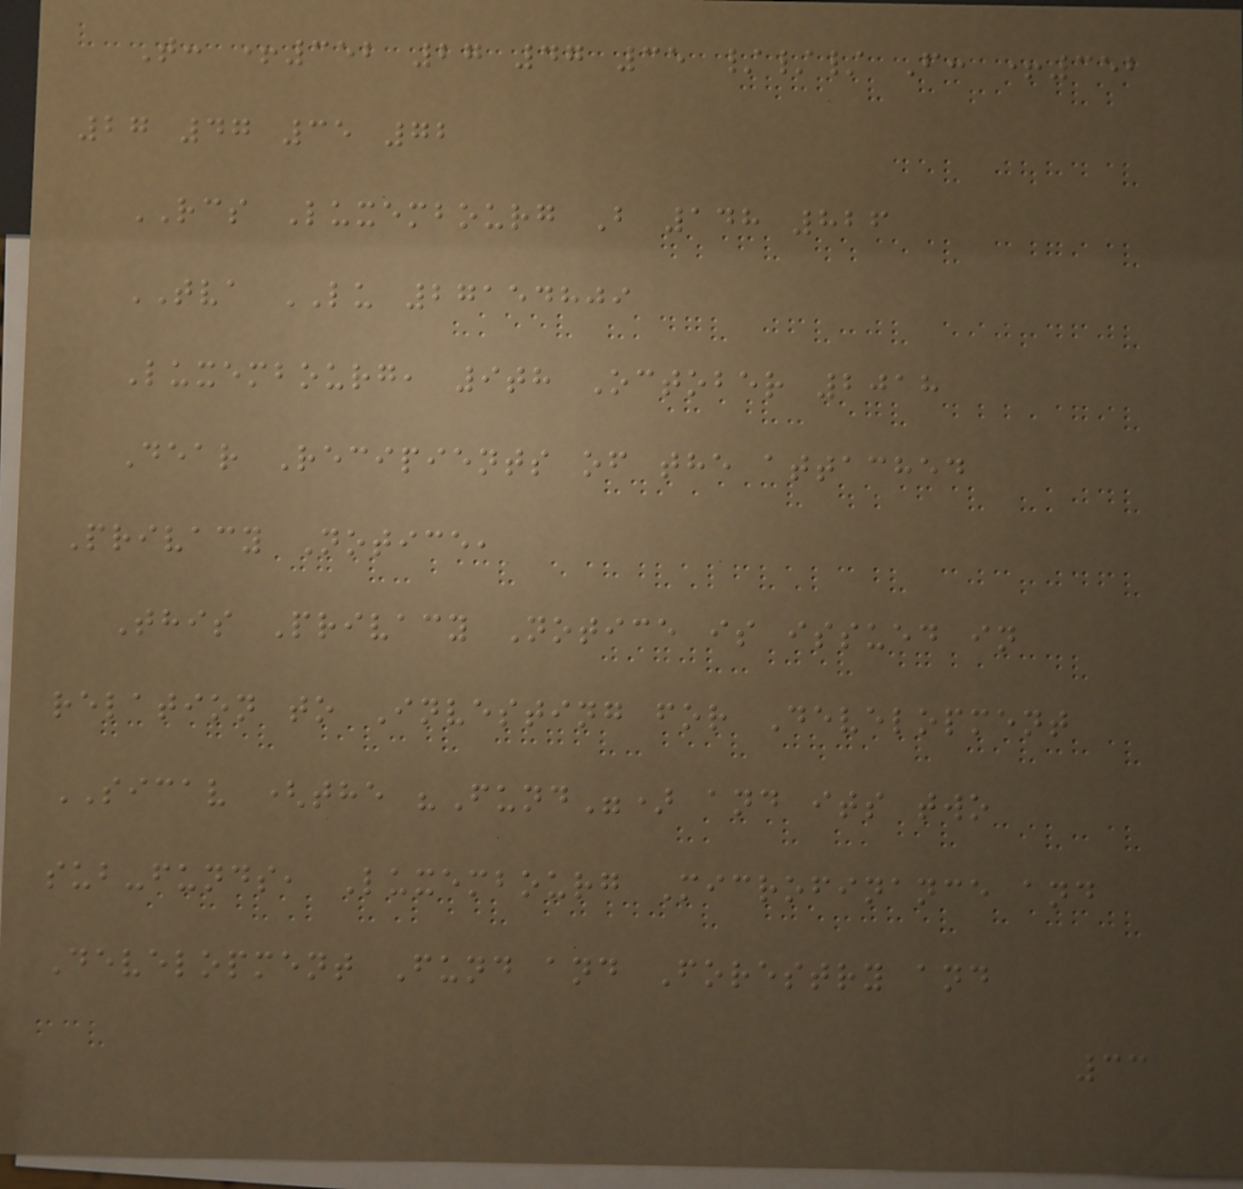T: +352 27 47 35 /// F: +352
27 47 35 72
RCS Luxembourg B 148 826
TVA LU 27154809
Luxembourg, 9th October 2018
Dear Recipients of the attached
Privacy Notice,
This Privacy Notice is issued in
relation to Investing for Development
SICAV (the "Fund") and its two
sub-funds, Luxembourg Microfinance and
Development Fund and Forestry and
33
